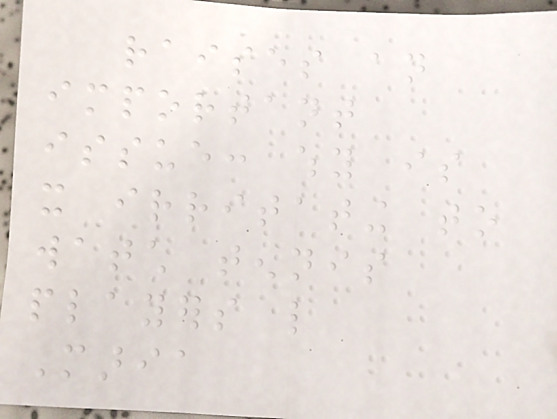raises an
important
issue: why is
it irritating to
watch tennis
players like
Maria
